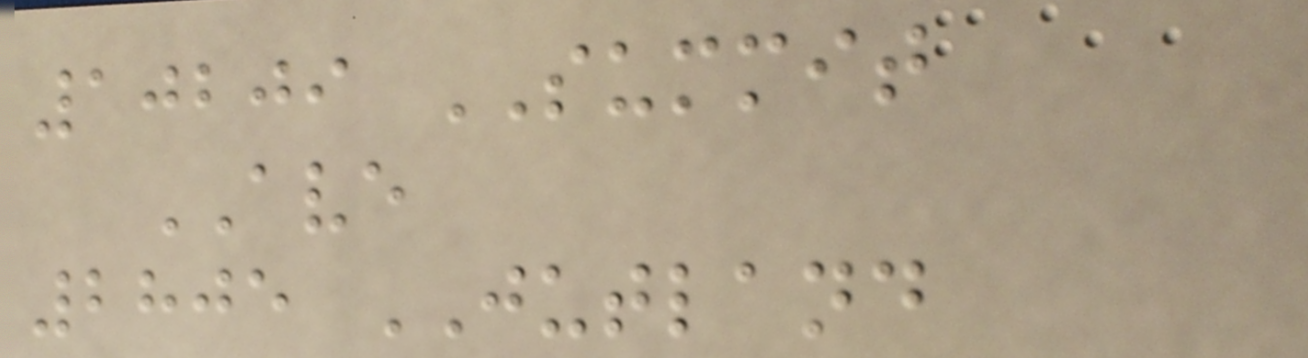10209 SUMMIT
AVE
2805 JUTLAND
